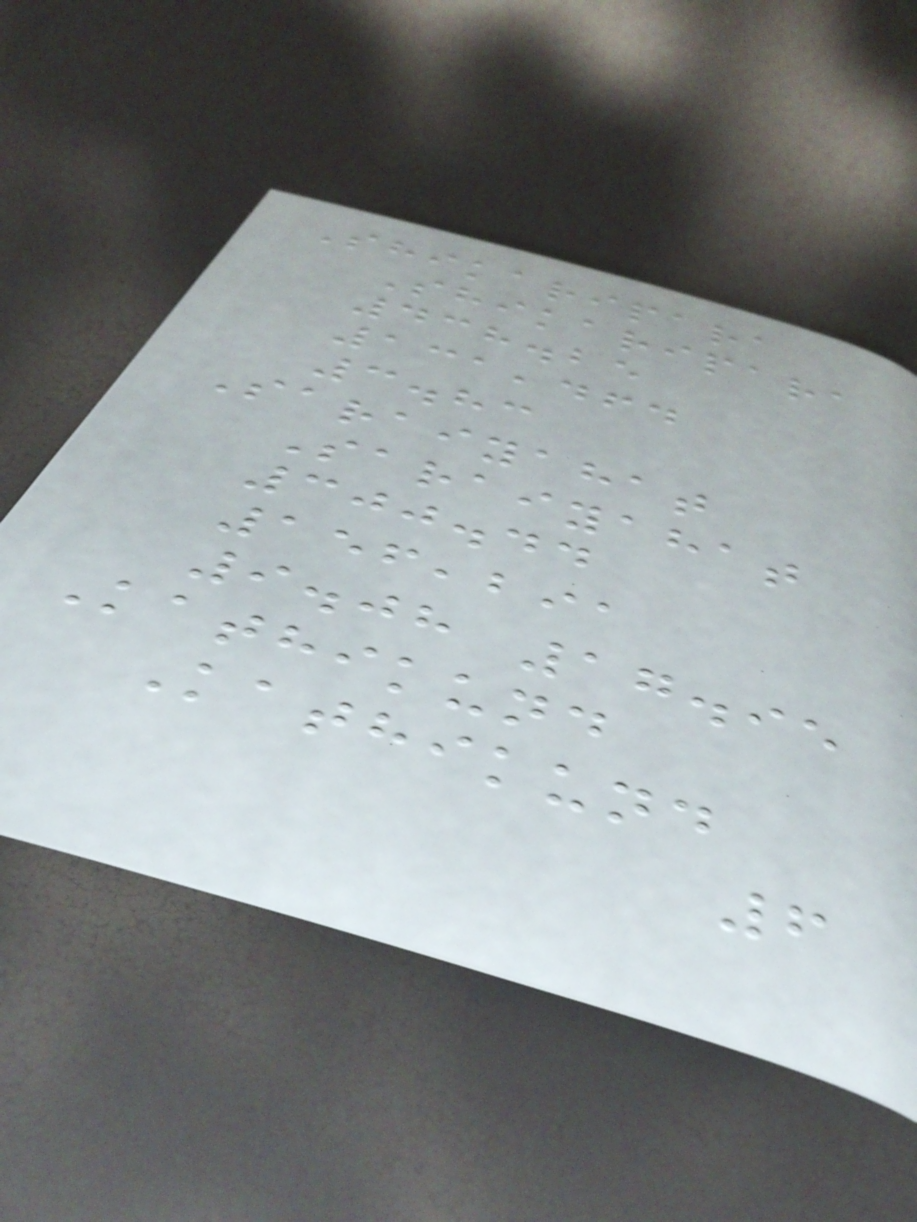Shikaripara
Shikaripara
438.25
131,464
3.83
Saraiyahat
Saraiyahat
300.44
156,291
9.08 17.95
Kathikund
Kathikund
6
